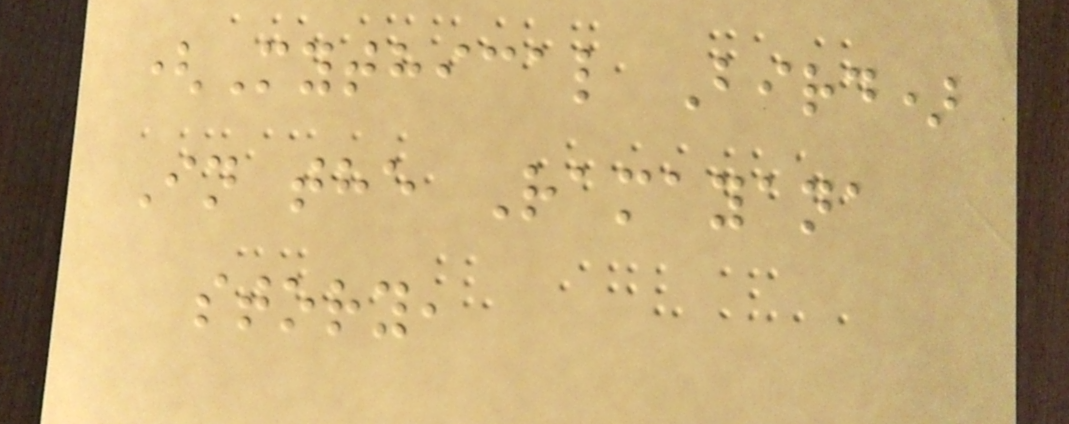(Mythical Bird)
In the Ramayana
story,
